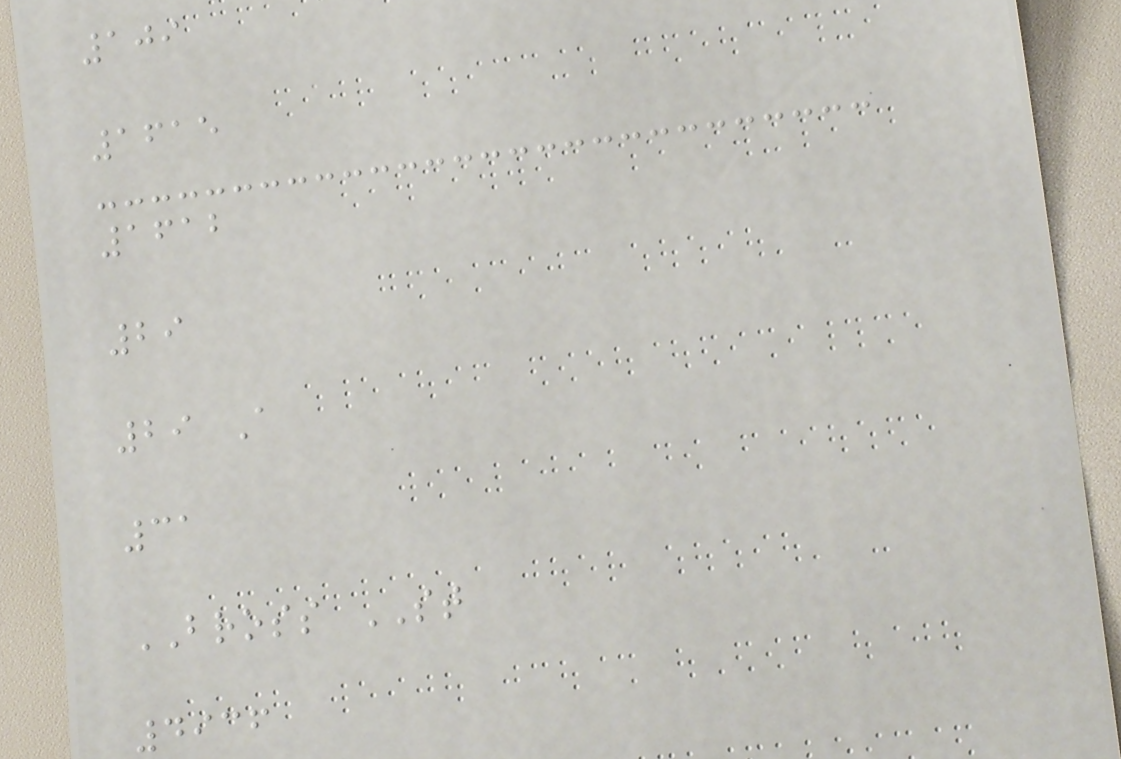109
1615
1612
29
29 A
31
BROSS ST
4936
